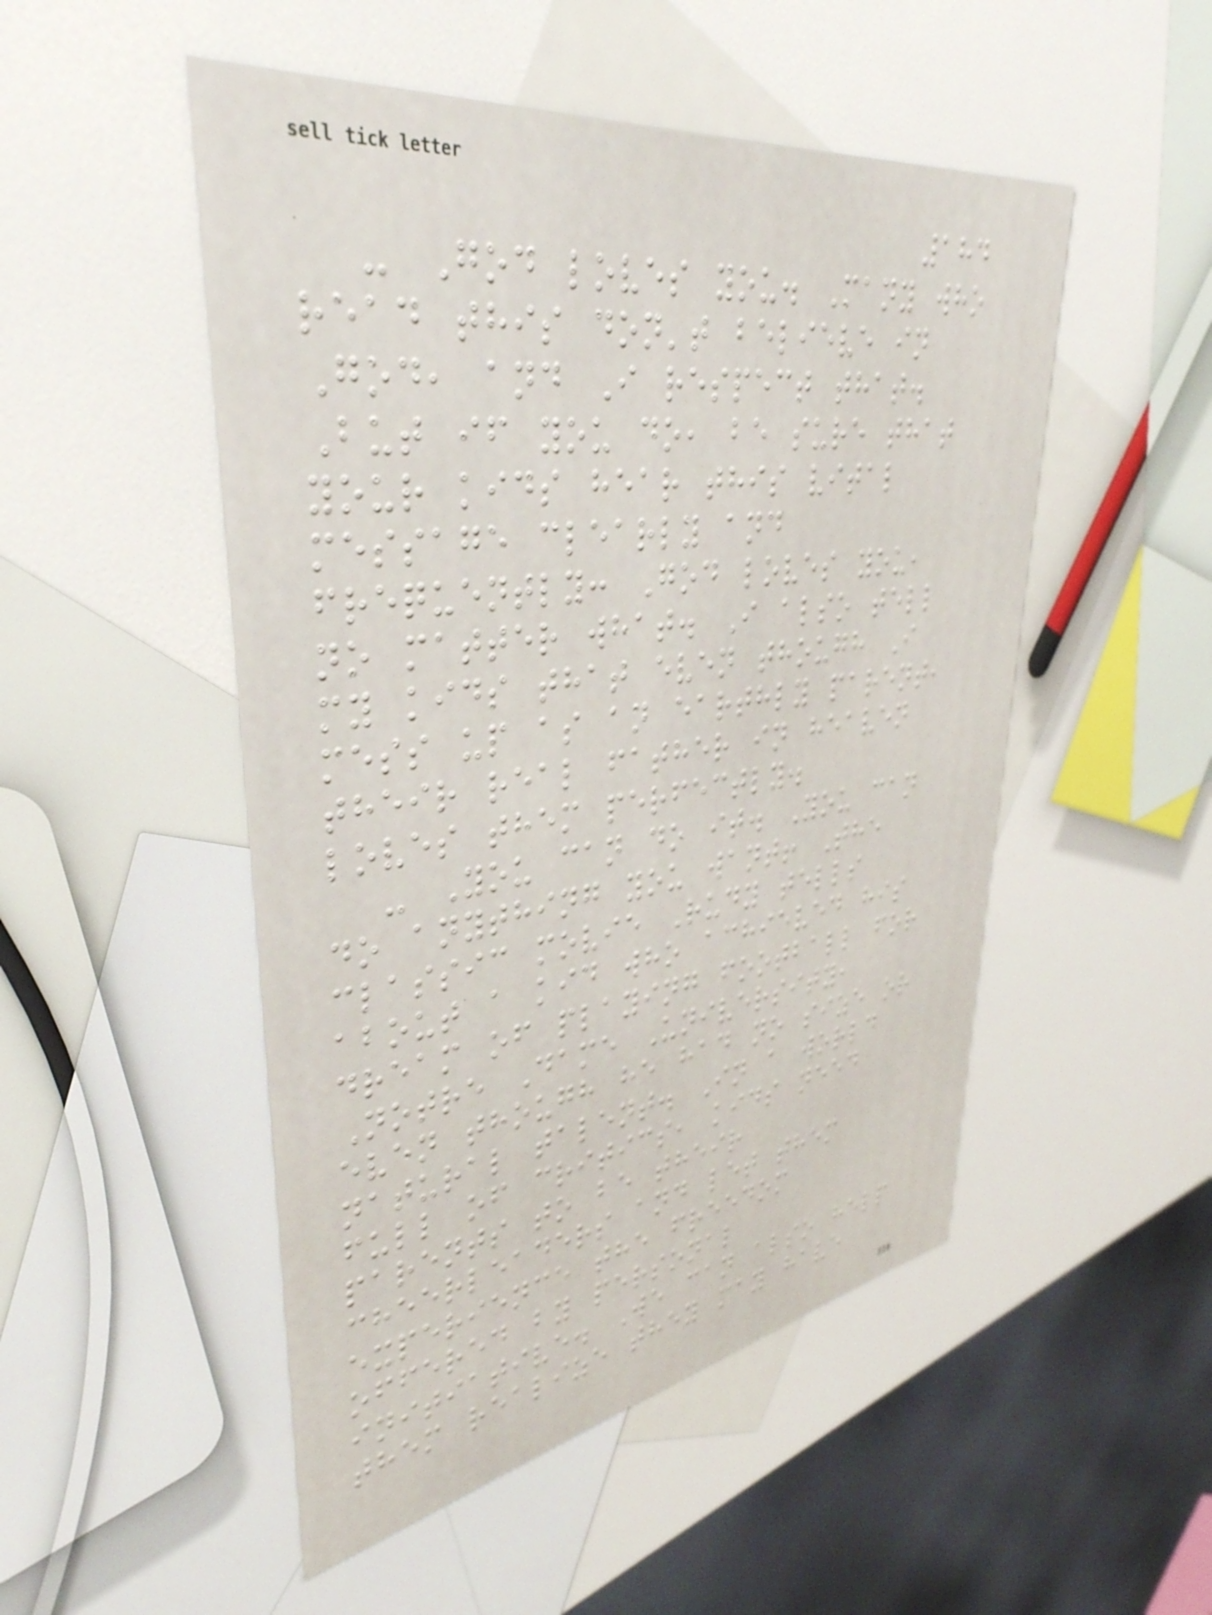184
- God loves you. Many who
read this don't believe in
God, and I respect that.
But if you do, be sure that
your kids hear this vital
message clearly and
frequently: God loves you,
no matter what. I also tell
my kids that even though I
mess up as an earthly parent,
their real father in heaven
loves them perfectly.
- You can do it. You can
do anything you want! The
classic movie Rudy tells
about a kid who achieved his
dream of playing football for
Notre Dame University,
even though he had no size or
natural talent. In a world
full of critics, kids need
parents to be their
cheerleaders and let them
experience the freedom
offered by personal
initiative. We can also help
them realize they may have
